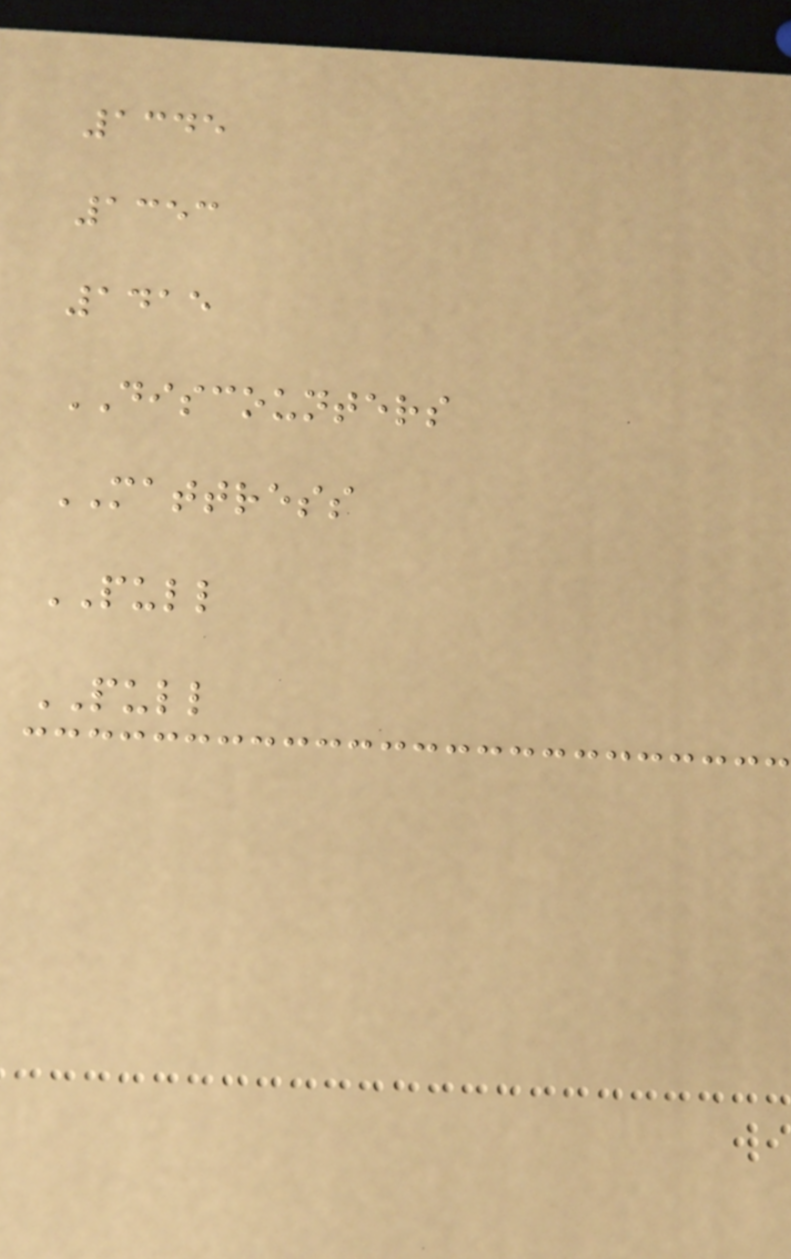1345
1353
1415
DISCOUNTERS
MATTRESS
PULL
PULL
